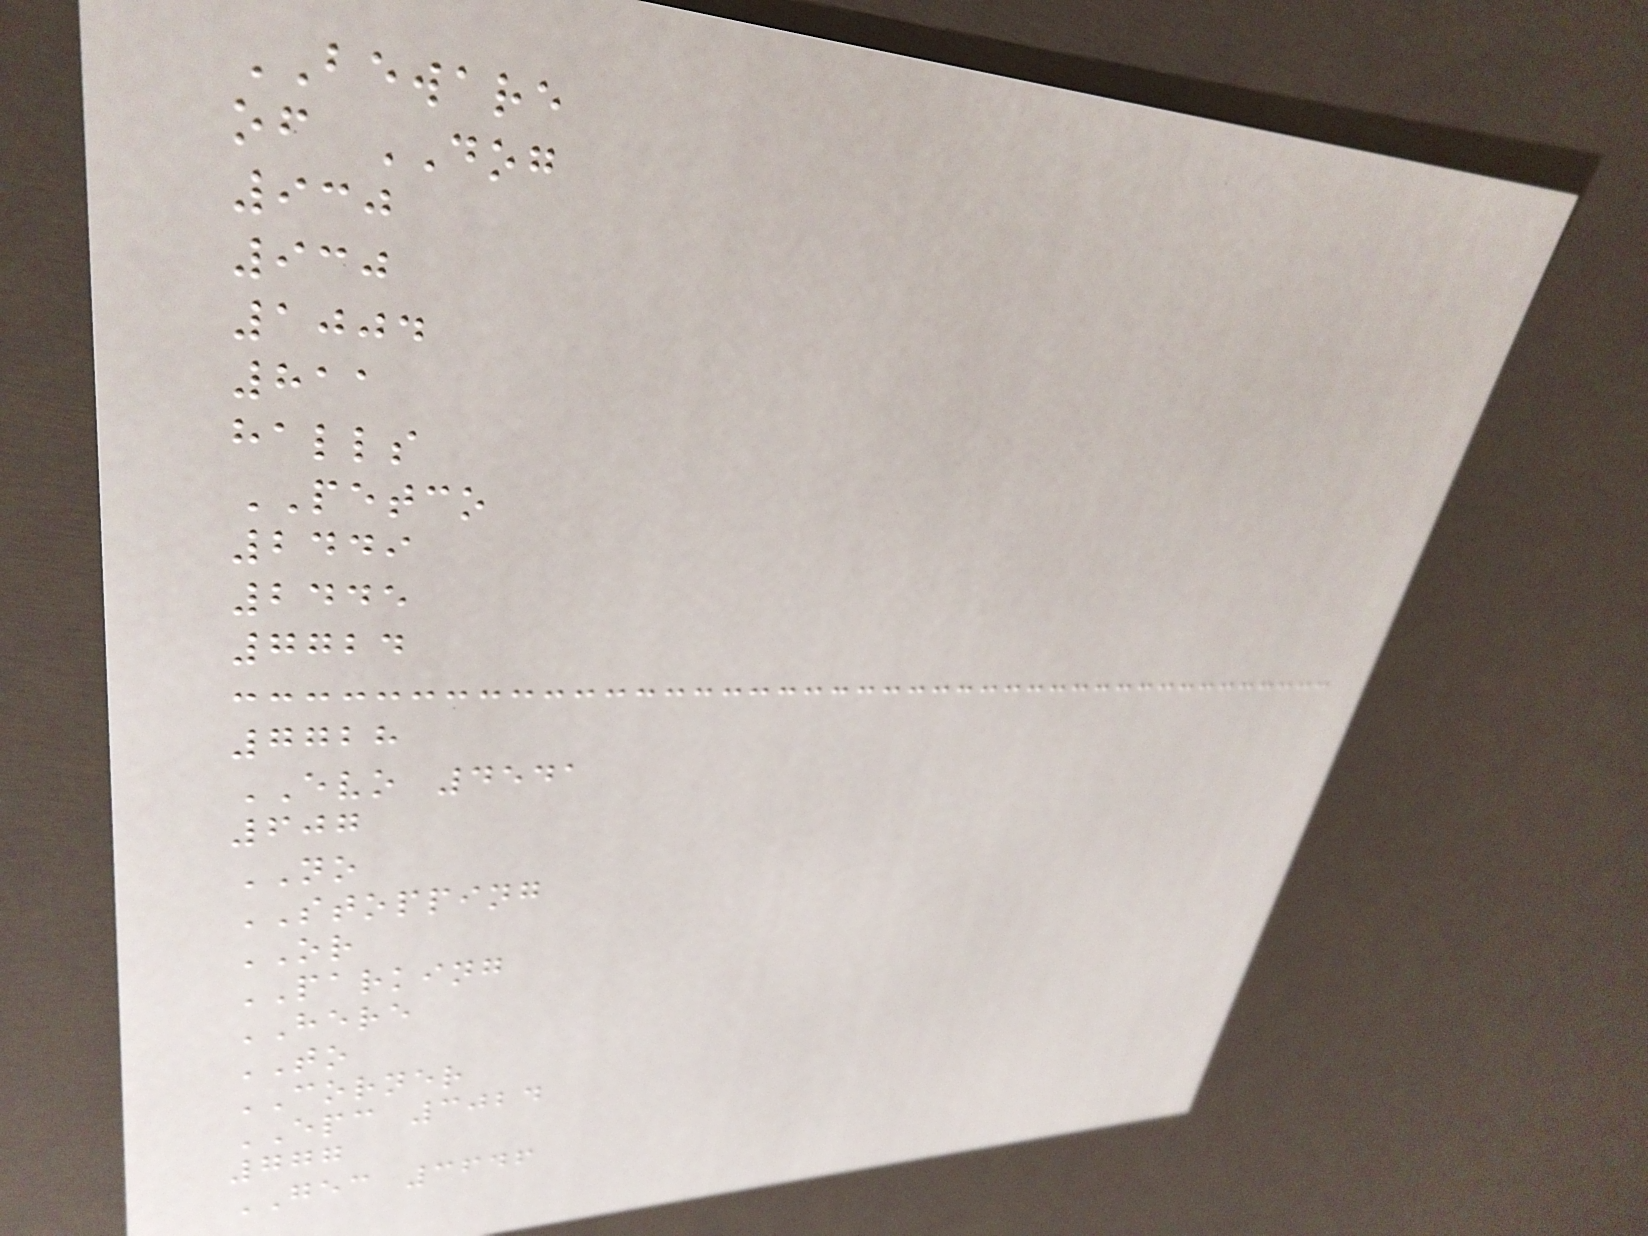BEWARE
of DOG
930
930
1004
811
halls
PETCO
2449
2445
7724
7728
EVO 4541
607
NO
STOPPING
OR
PARKING
HERE
TO
CORNER
EPC 3024
777
GEC 3646
